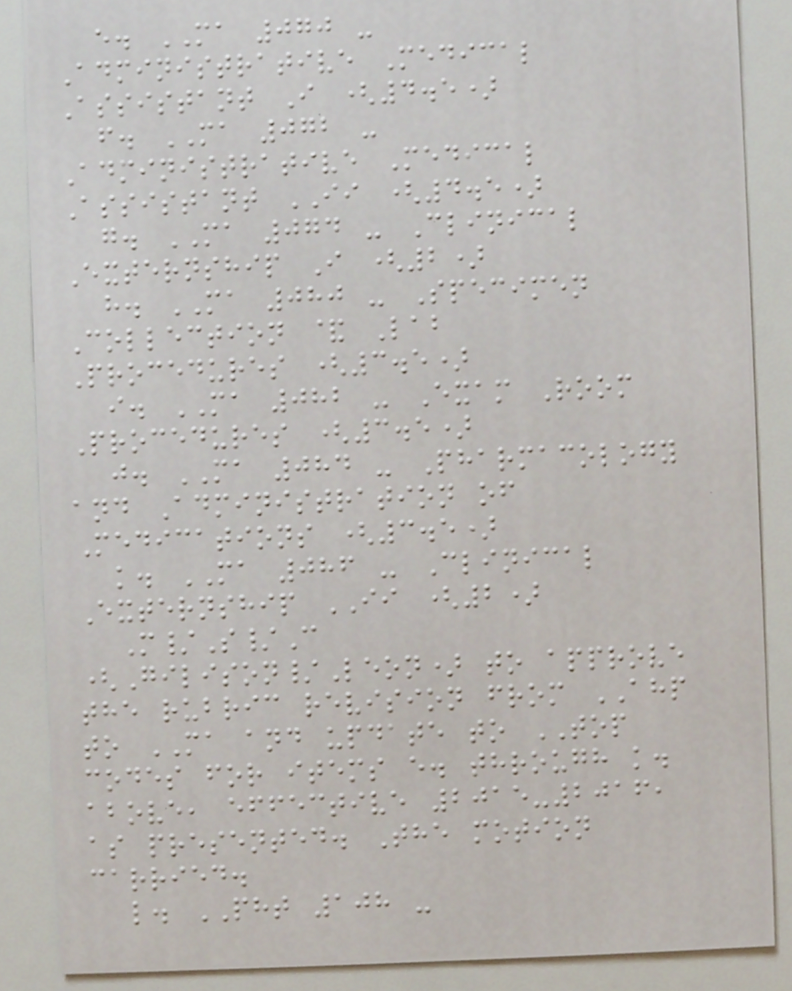e. MA 070 -
Administrative Medical
Assistant I (4.5)
f. MA 072 -
Administrative Medical
Assistant II (4.5)
g. MA 074 - Clinical
Externship I (2)
h. MA 080 - Specimen
Collection & Lab
Procedures (3.5)
i. MA 082 - Exam Room
Procedures (3.5)
j. MA 084 - Pharmacology
and Administration of
Medications (3.5)
k. MA 086 - Clinical
Externship II (2)
M/S/C
(Gilison/Leon) to approve
the rubric revision from AHP
to MA and update to TOP
codes for items e. through k.
above, effective 2015-2016,
as presented. The motion
carried.
l. PHT 108 -
